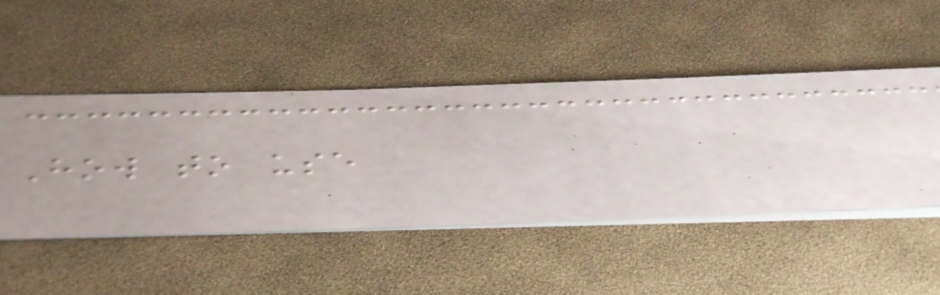How to use
